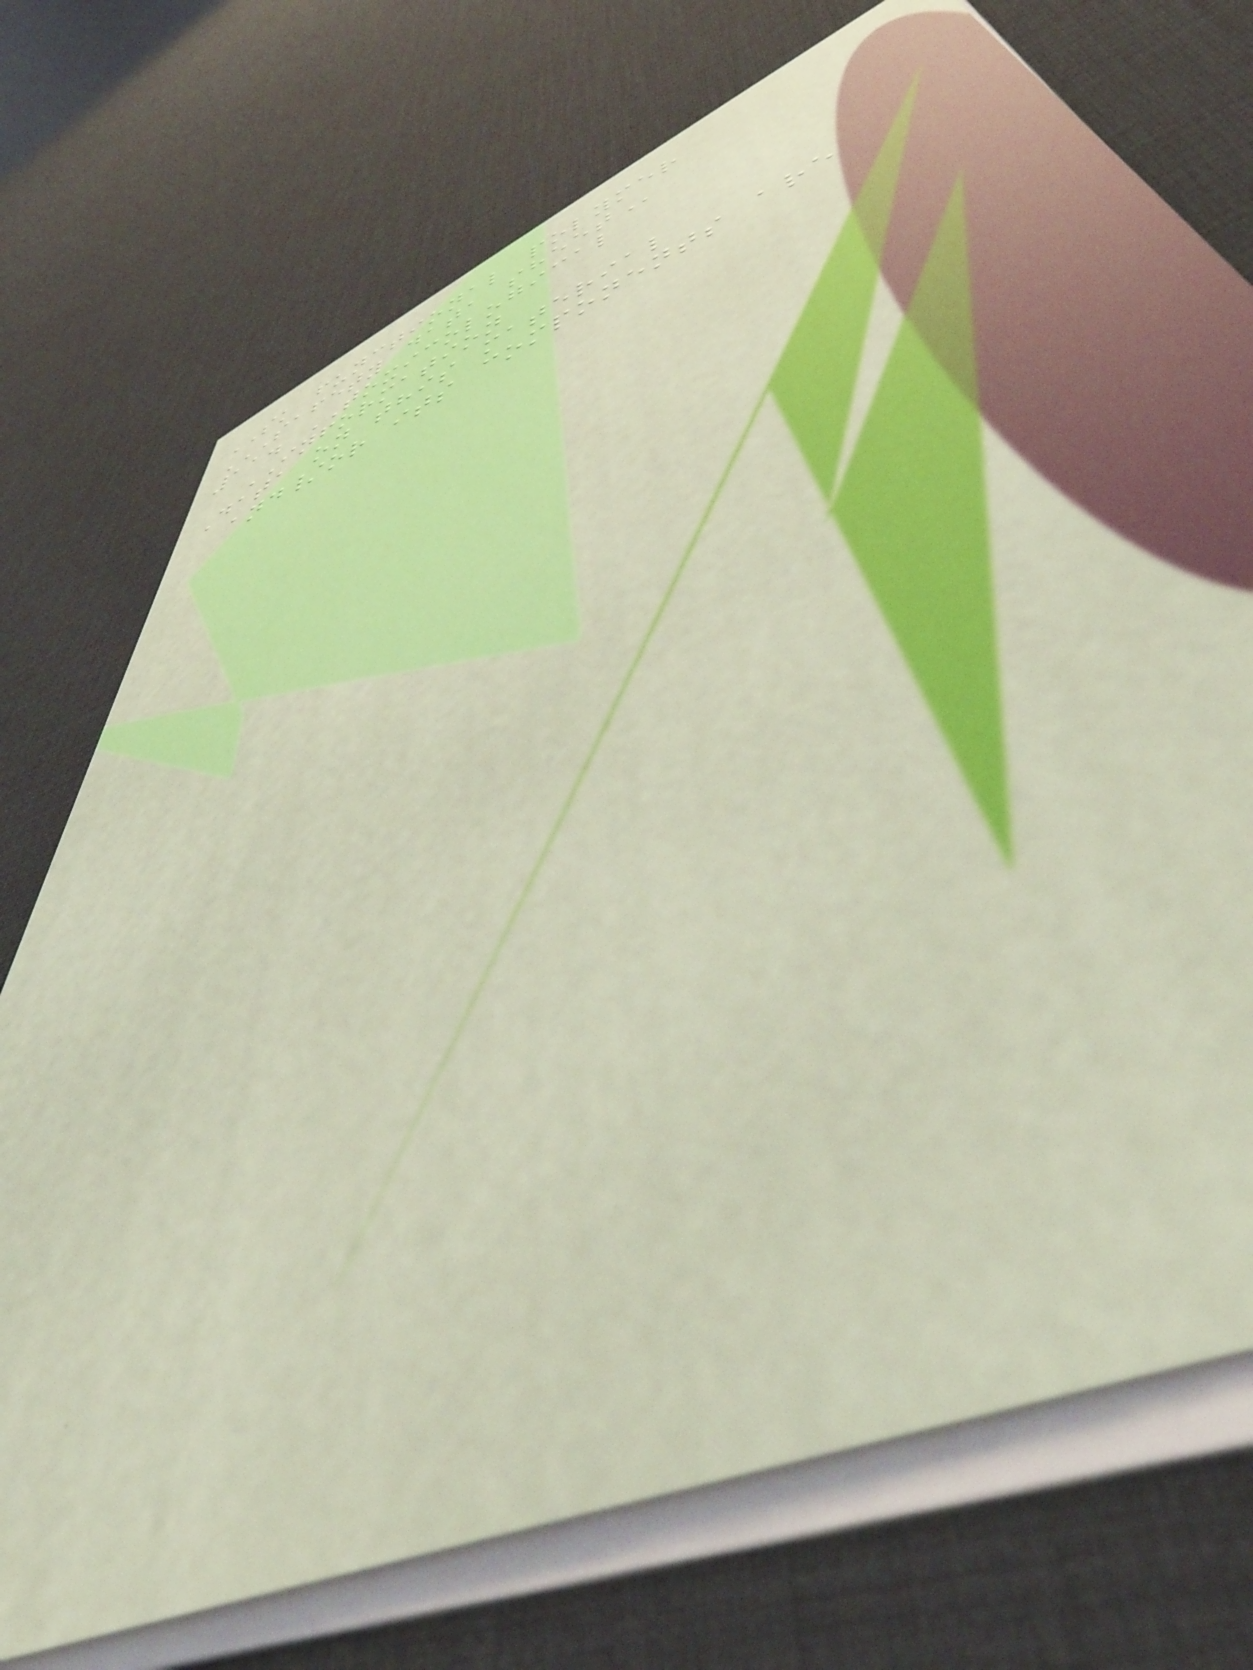SK functional polymer
SAFETY DATA SHEET
11. TOXICOLOGICAL
INFORMATION
Data on this material
and/or its components are
